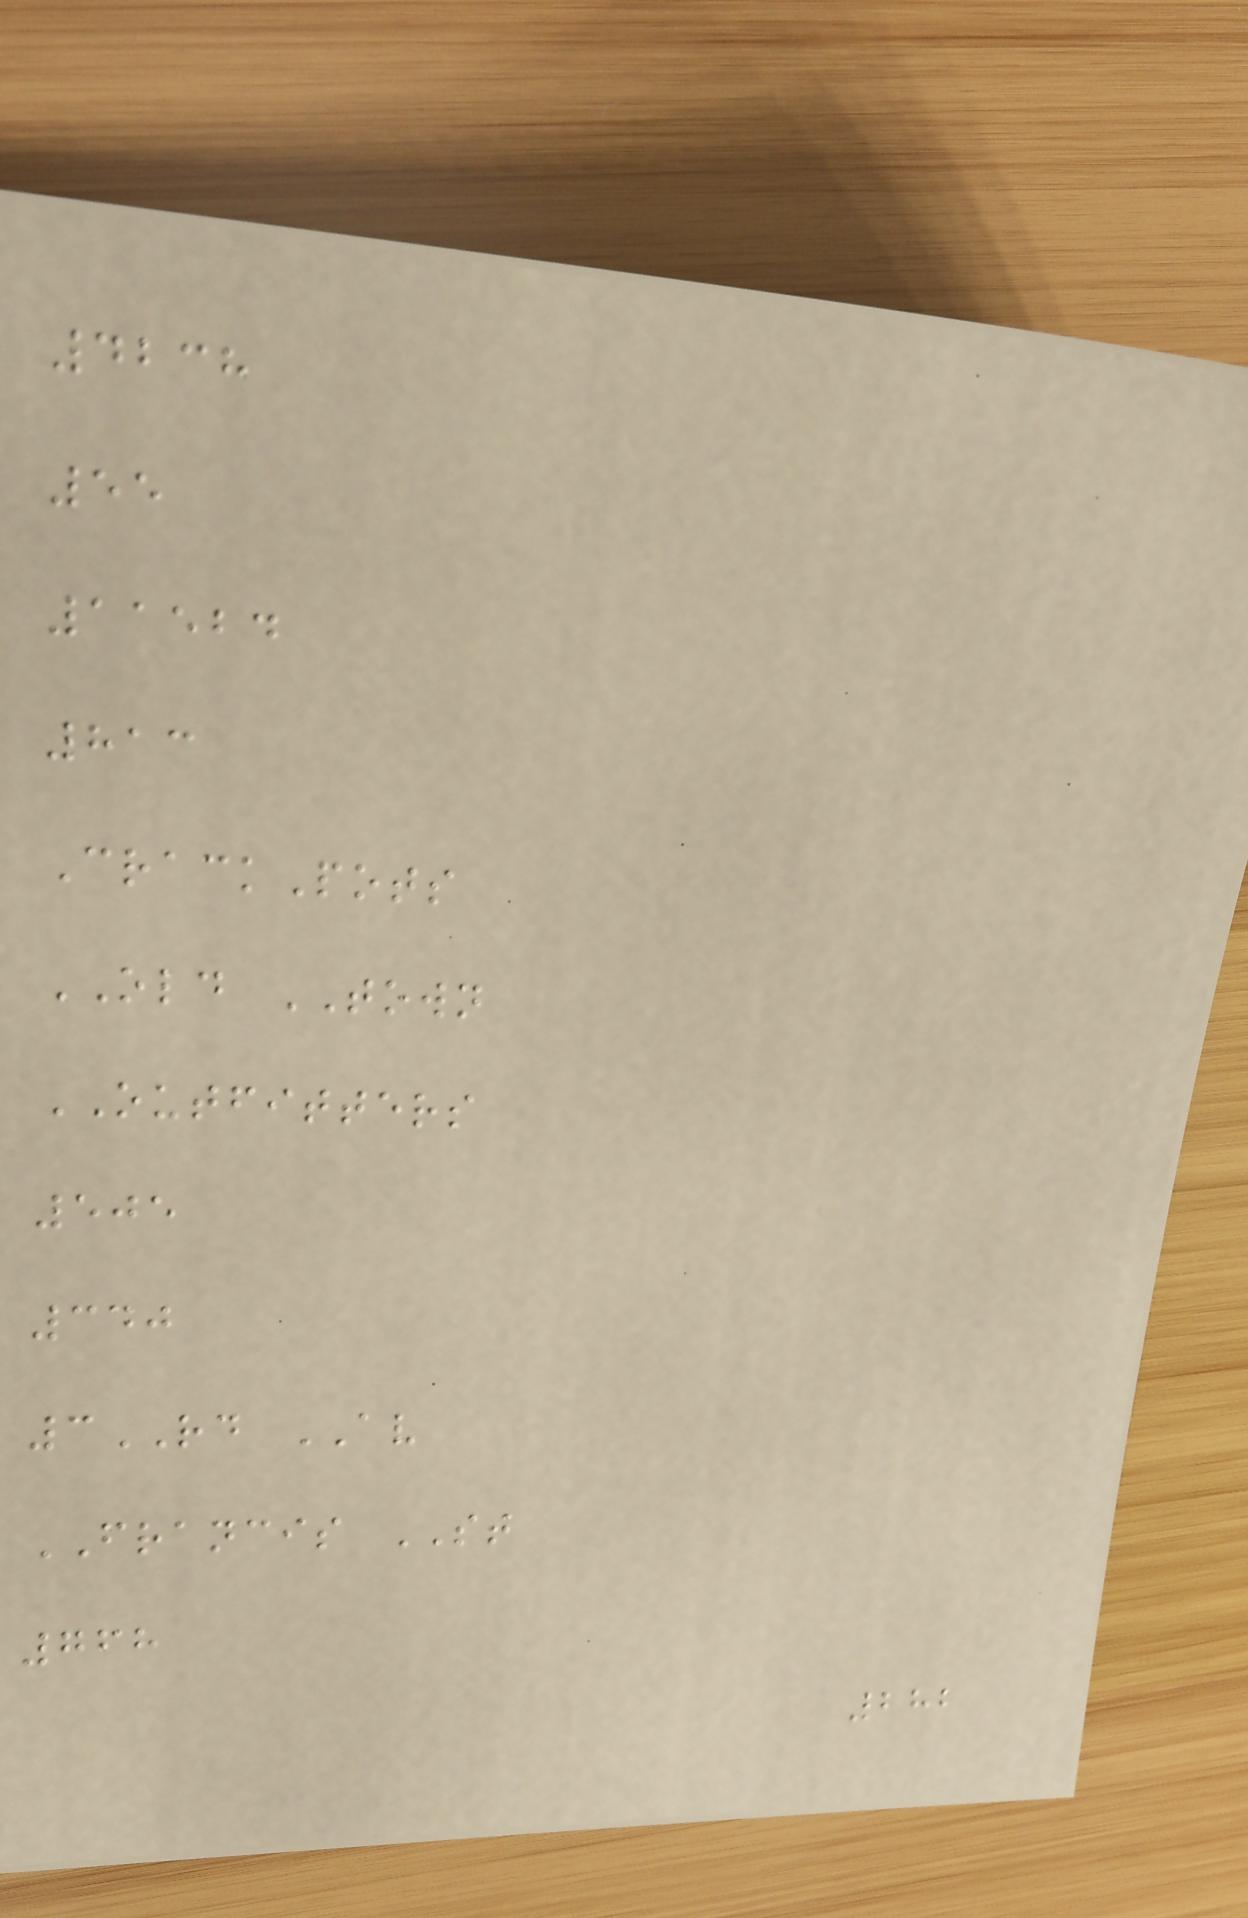4238
55
11524
813
CrackPots
OLD TOWN
OUTFITTERS
505
340
3RD AV
FRANCIS ST
768
282
